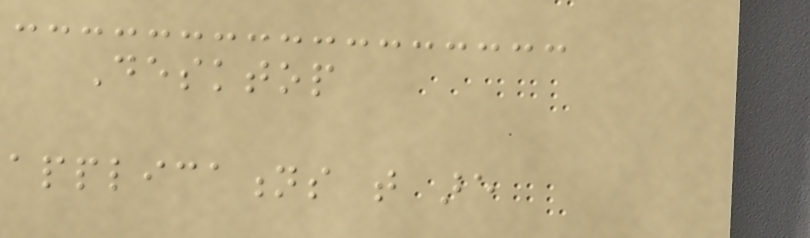Desktop
applications that are
